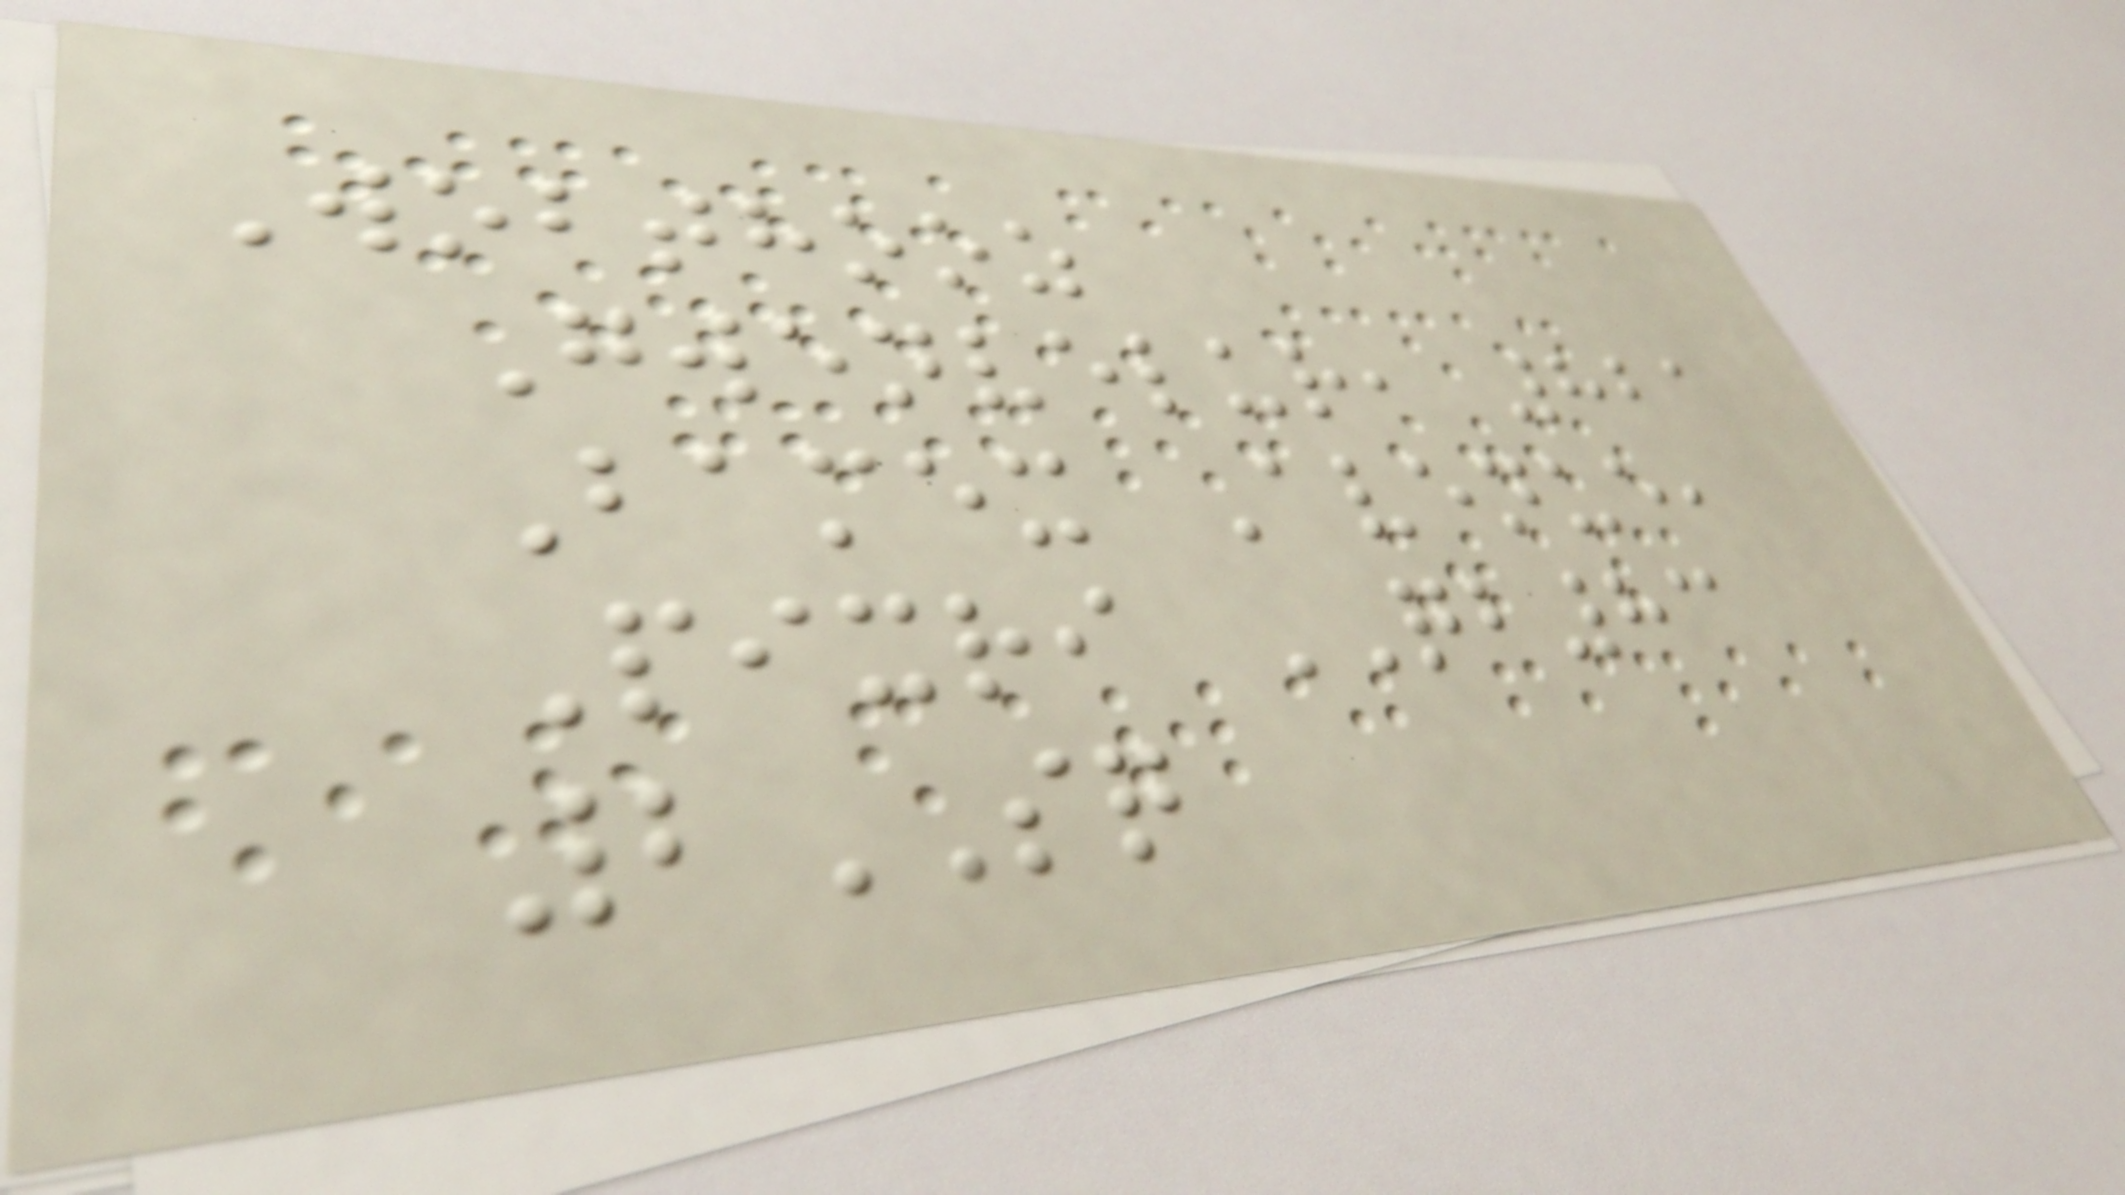Wobthooz
Gwenvelur, 821
Bamex Avenue,
Pixri QB83
2SQ
